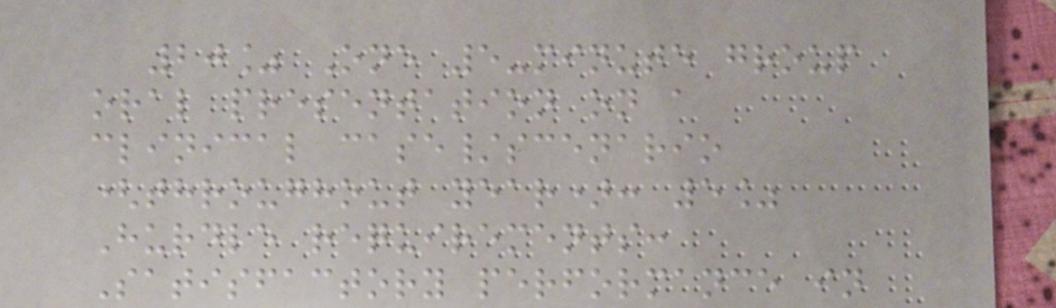20% One 5-minute group
oral presentation on a
clinical case/scenario
(throughout year): 5%
Hurdle requirements:
Satisfactory performance in
